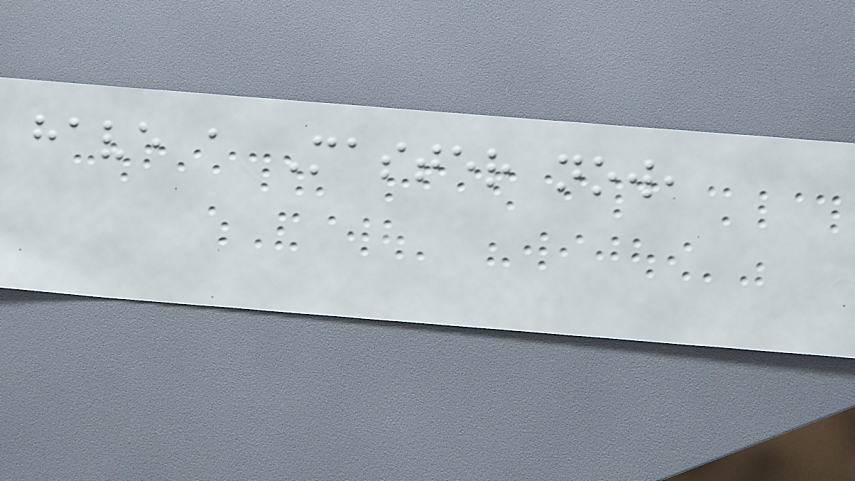have a Master now,
